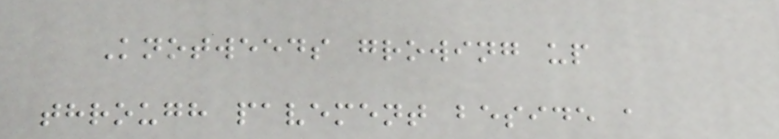Knotweeds growing up
through pavement beside a
